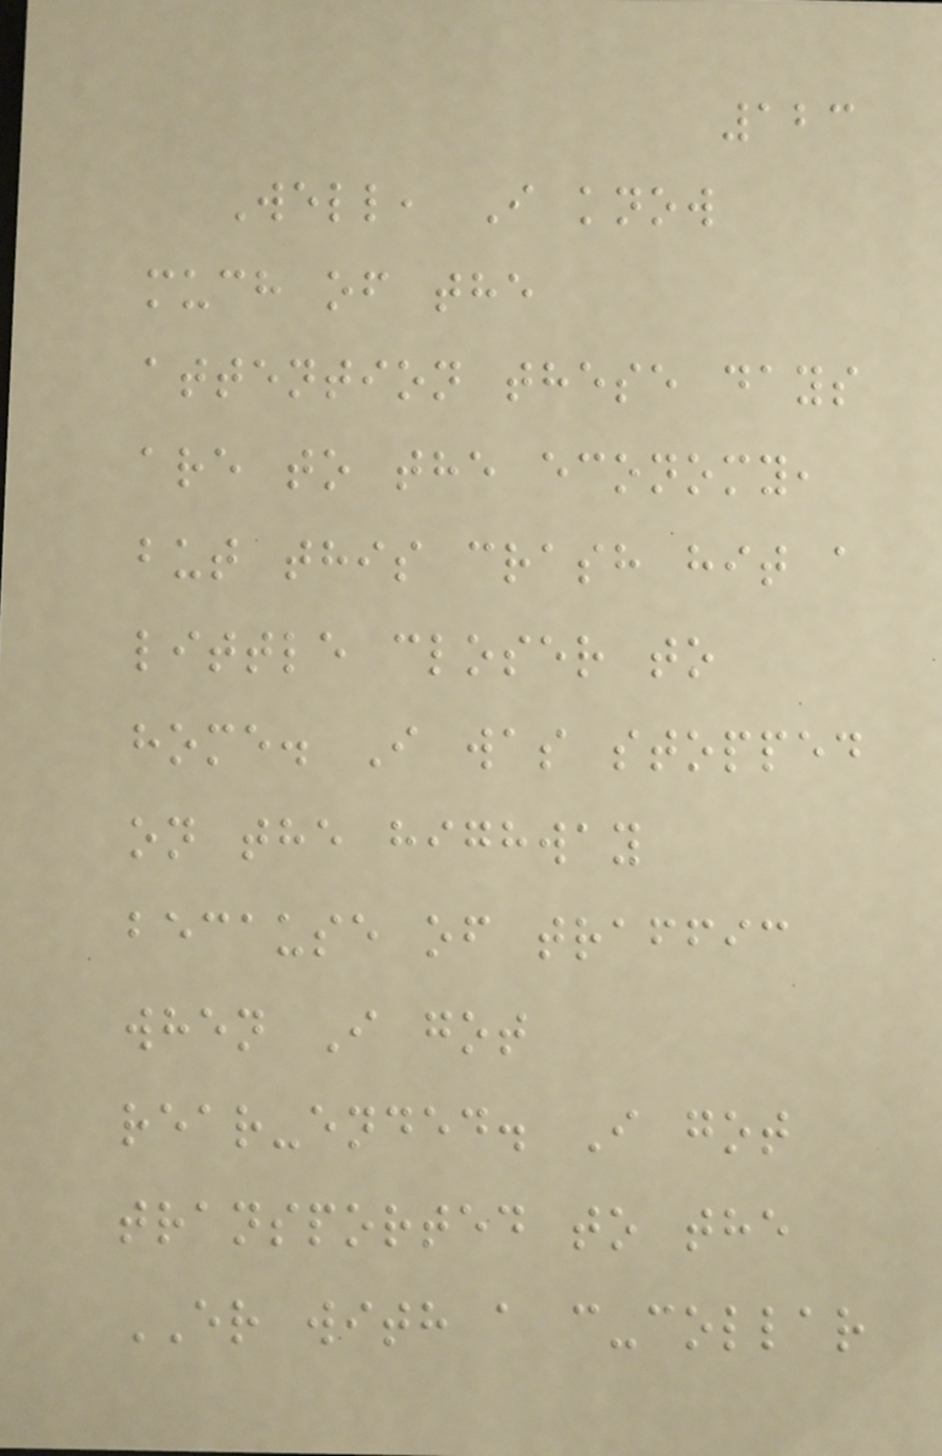123
Well, I know
much of the
attention these days
are to the economy,
but this crash hit a
little closer to
home. I was stopped
on the highway
because of traffic
when I got
rear-ended. I got
transported to the
ER with a c-collar
